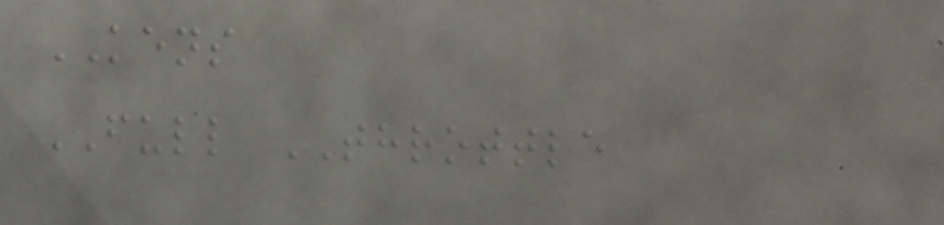KENS
FULL THROTTLE
